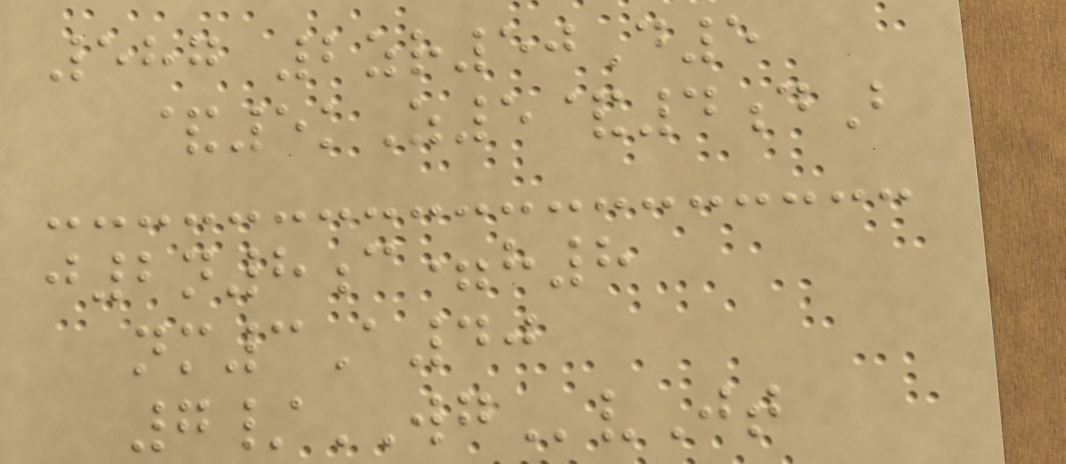587 2zr50D5
&5kZ5&4dB
j2n8c=h8
nm3A40
7/WGvJt
